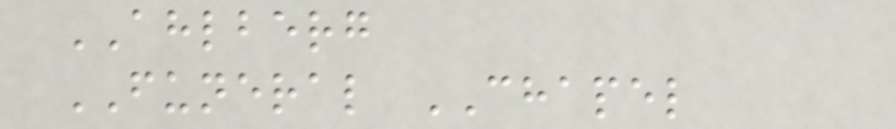AHLBERG
FUNERAL CHAPEL
